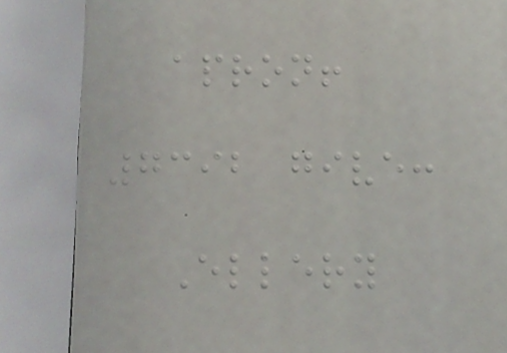apron!
7392 give:
Ellery
